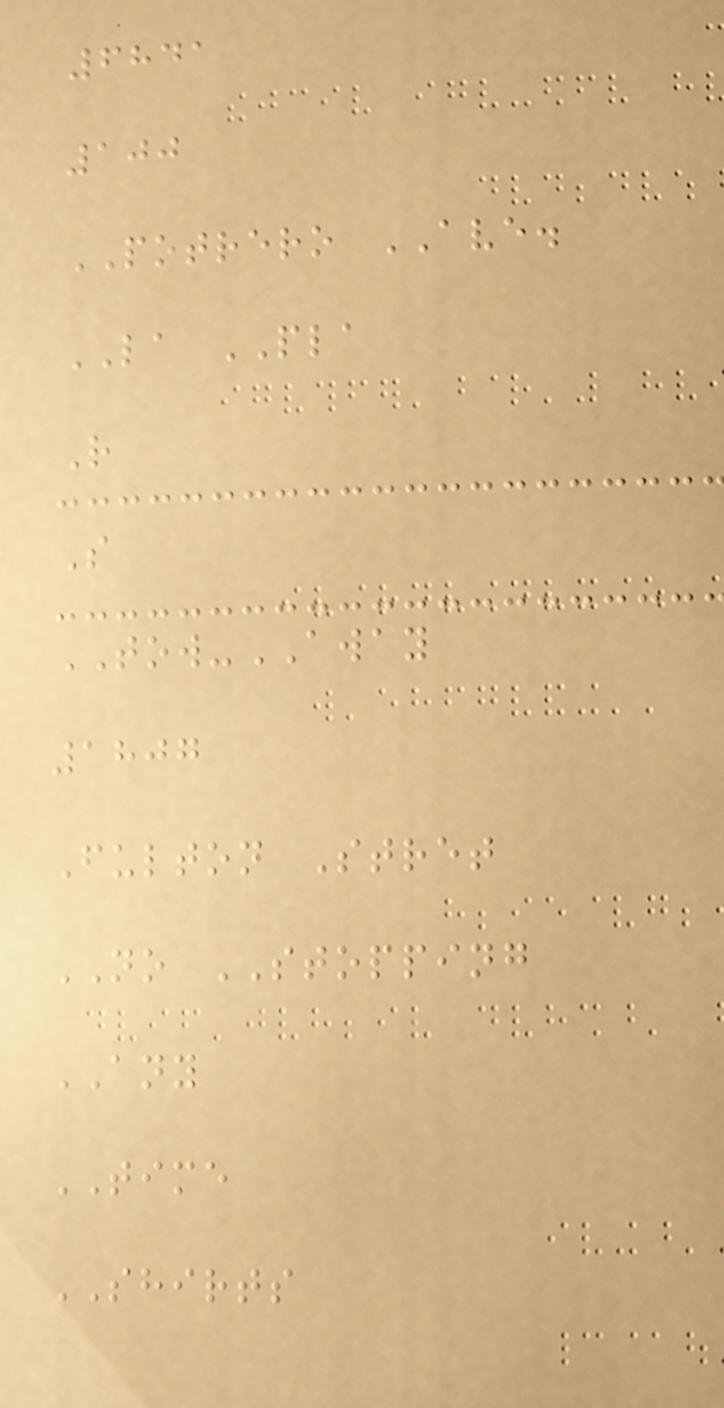6841
100
POTRERO AVE.
LA PLA
R
S
TOW-AWAY
1807
Fulton Stret
NO STOPPING
ANY
TIME
SHIRTS
